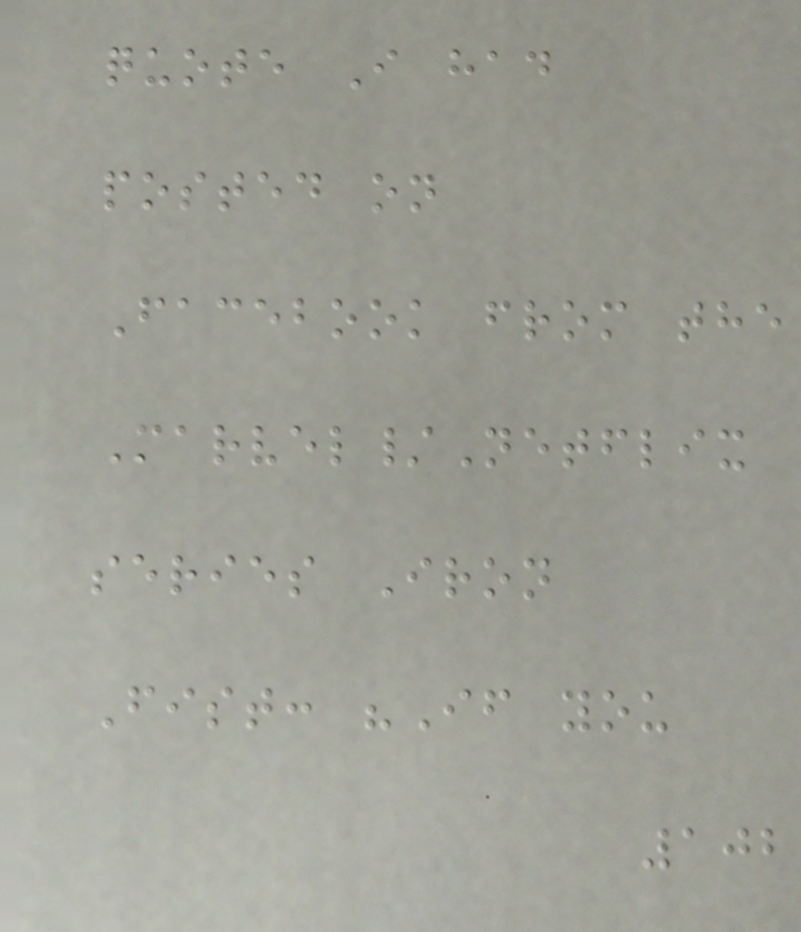quote I had
posted on
Facebook from the
Marvel/Netflix
series Iron
Fist: "If you
102
